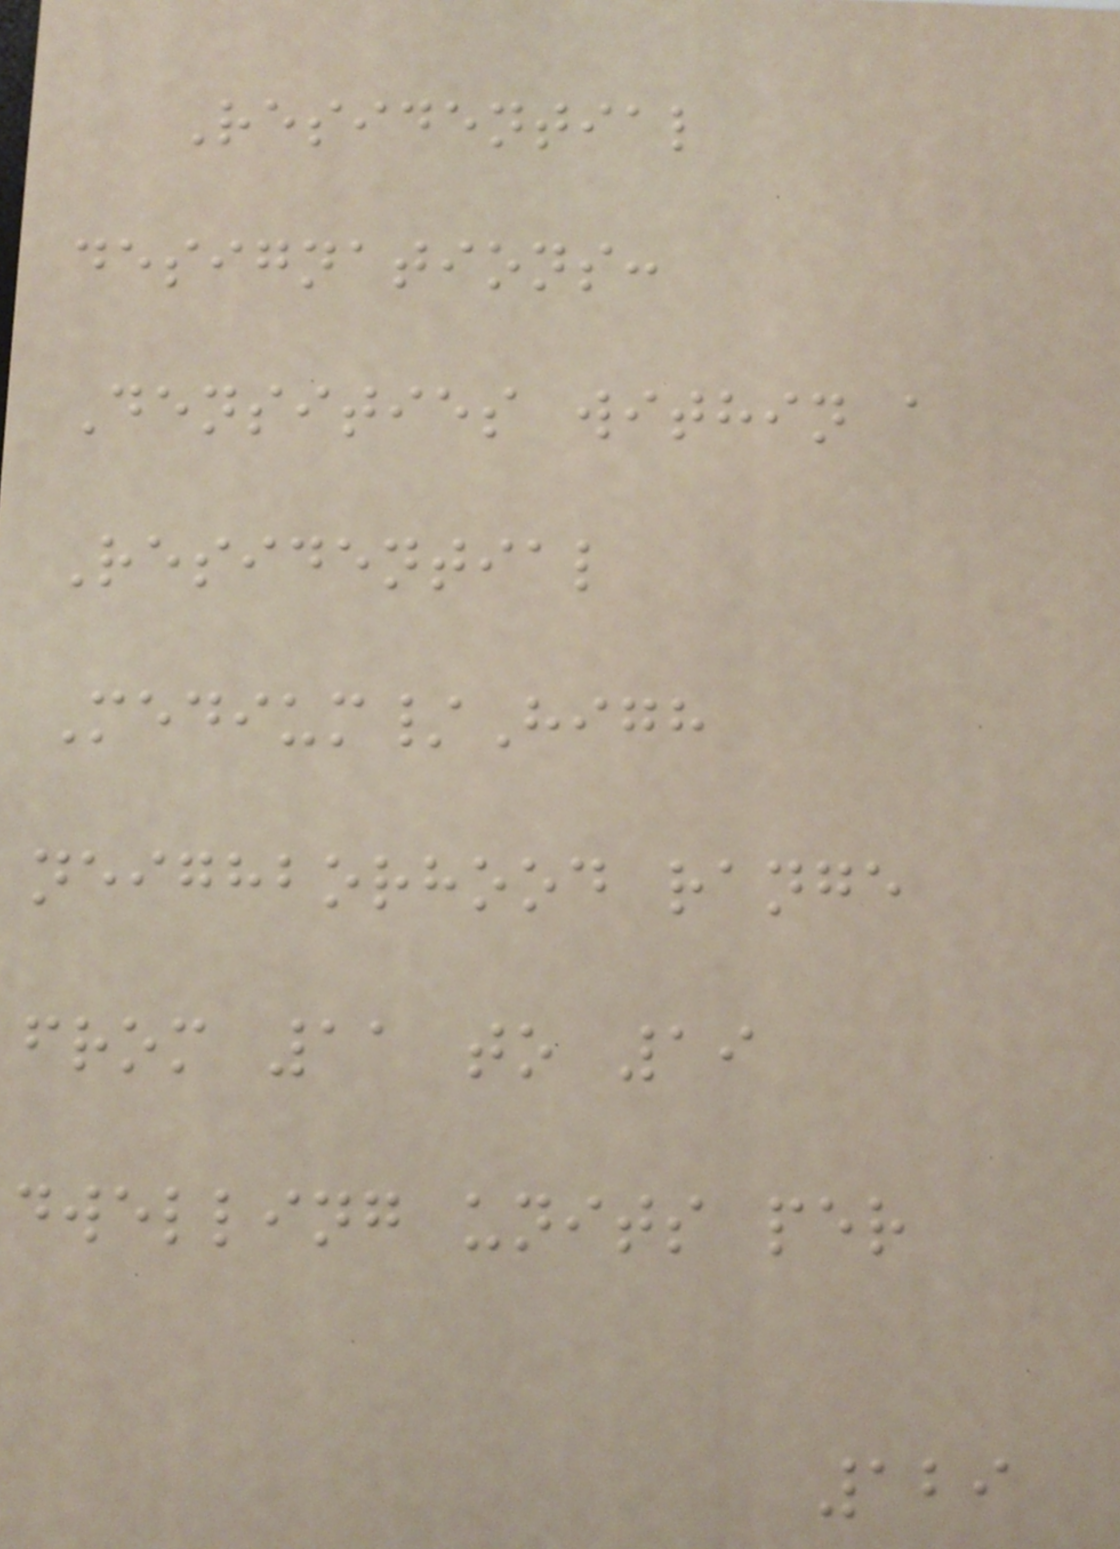Residential
designations:
Densities within a
Residential
Medium/High
neighborhood range
from 11 to 19
dwelling units per
129
